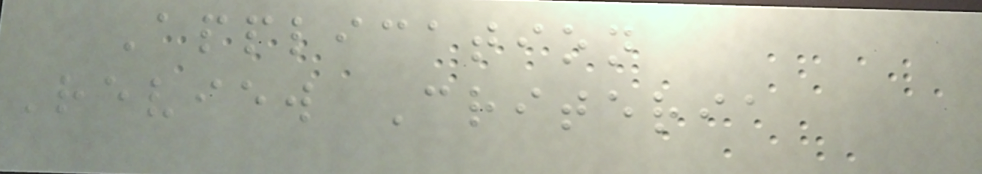Application
Review Criteria
